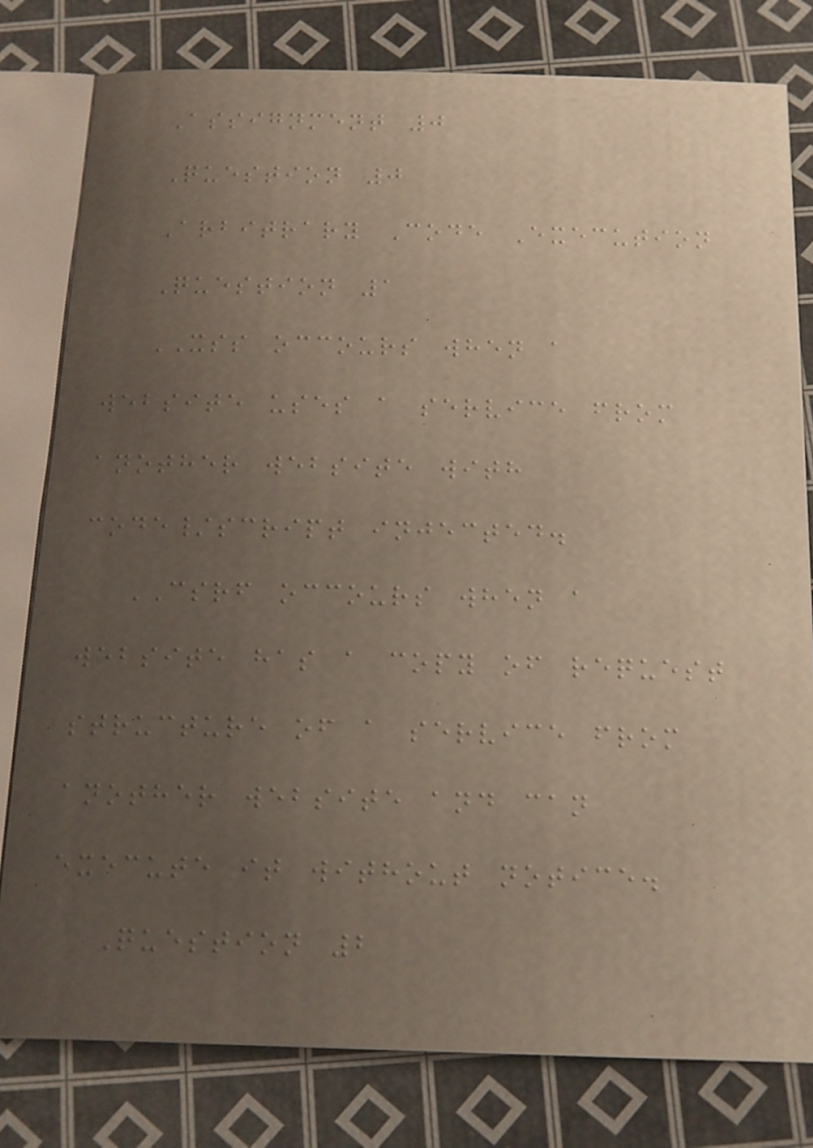Assignment 0
Question 0
Arbitrary Code Execution
Question 1
XSS occours when a
website uses a service from
another website with
code/script injected.
CSRF occours when a
website has a copy of request
structure of a service from
another website and can
execute it without notice.
Question 2
